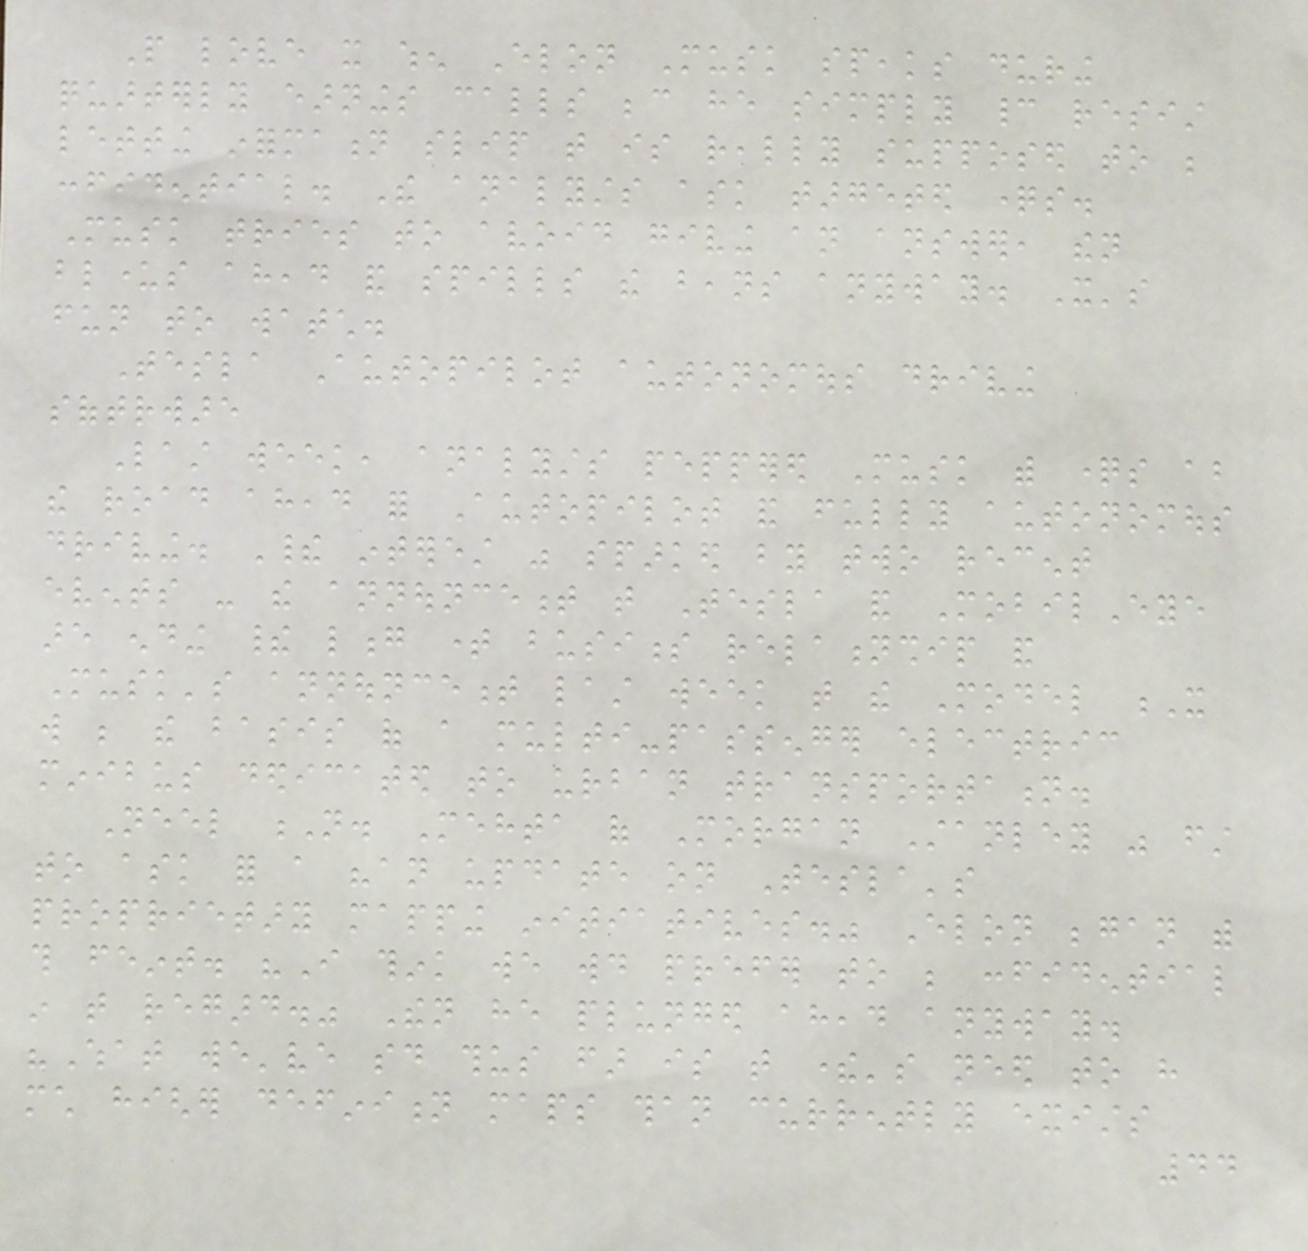People love it when Elon Musk speaks during
quarterly earnings calls because he simply cannot resist
letting information slip that is really supposed to be
confidential. The analysts ask targeted questions.
Musk tries to avoid giving an answer, then
blunders ahead and spills the beans anyway. It's
fun to watch.
Tesla Autopilot autonomous driving
softrware
Last week, analysts peppered Musk with questions about
the road ahead for Autopilot and fully autonomous
driving. Their interest was sparked by two recent
events - the announcement that Tesla and MobilEye
are ending their long time business relationship and
Musk's announcement last week that the Model X
will be the basis of a multi-passenger electric
minibus dedicated to urban transportation.
Neel N. Mehta of Morgan Stanley was first
to ask for a "an update on Tesla's
proprietary mapping initiatives." Elon began with
this feint. "I think we would prefer to be confidential
in that regard." Then he plunged ahead anyway.
"What we've said thus far is that there's need to have
much higher definition maps than currently exists
44
